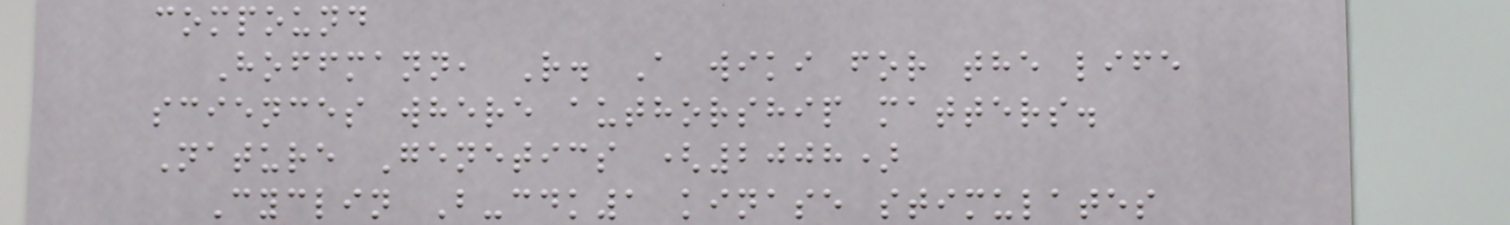compound
Hoffmann, R. A wiki for the life
sciences where authorship matters.
Nature Genetics (2008)
Cyclin B-cdk1 kinase stimulates
